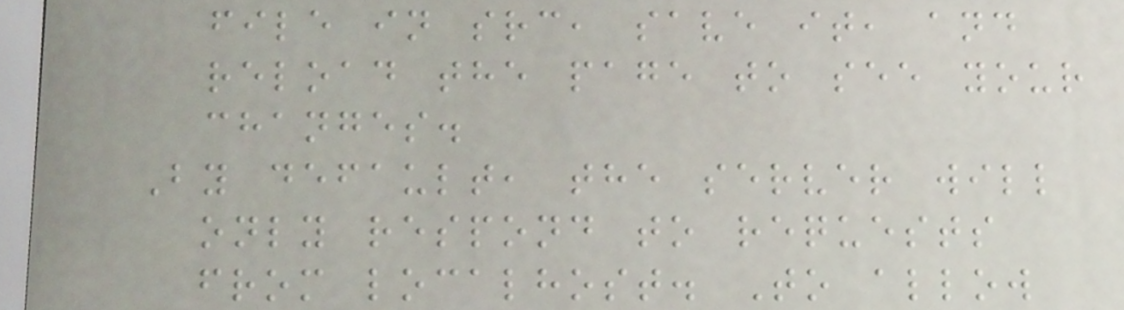file in src, save it, and
reload the page to see your
changes.
By default, the server will
only respond to requests
from localhost. To allow
